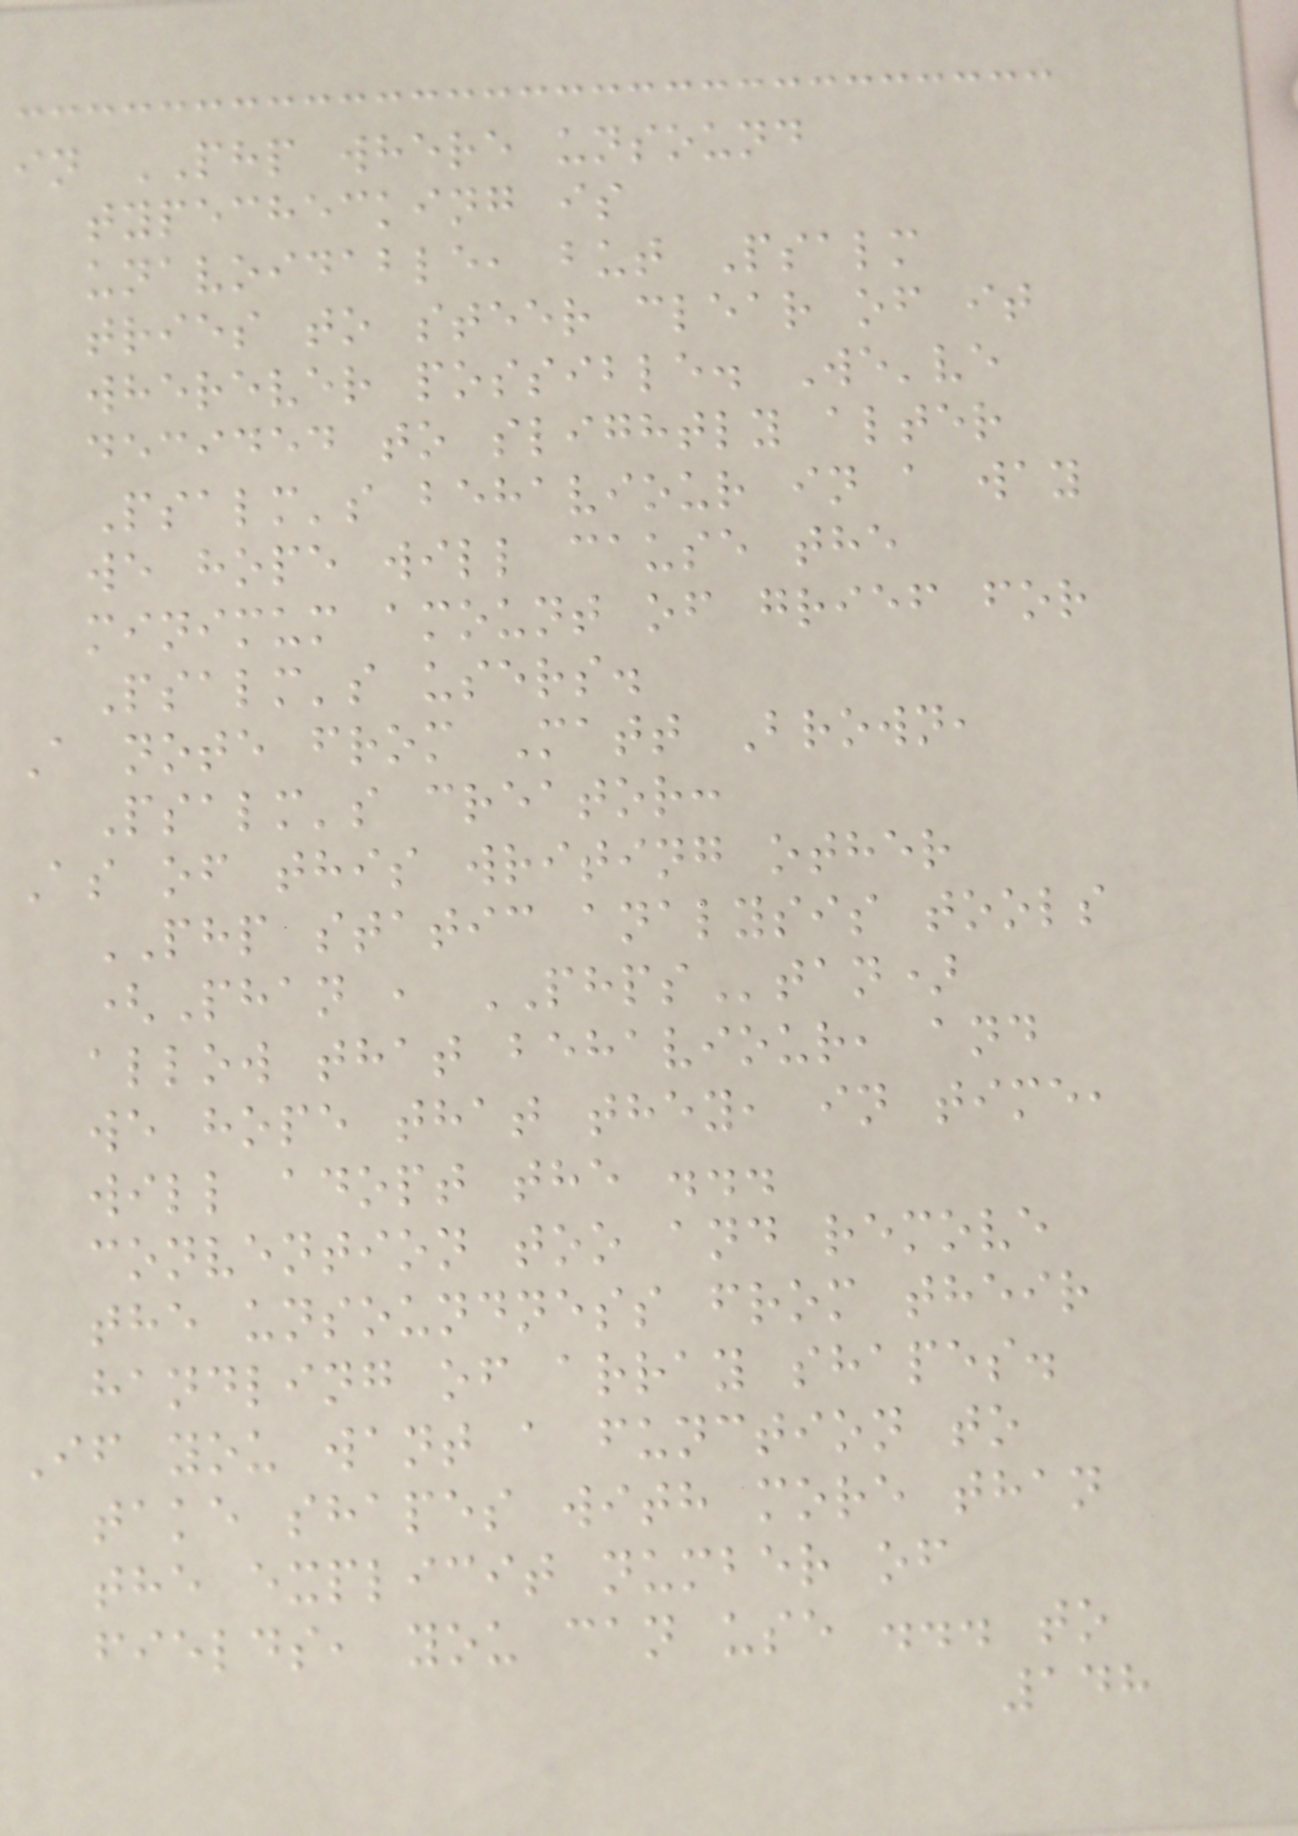in PHP where unsound
typechecking is
unavoidable, but Psalm
tries to steer clear of it
wherever possible. We've
decided to slightly alter
Psalm's behaviour in a way
we hope will cause the
minimum amount of grief for
Psalm's users.
A note from Matt Brown,
Psalm's creator:
As of this writing other
PHP static analysis tools
(Phan , PHPStan)
allow that behaviour, and
we hope that they, in time,
will adopt the ...
convention too and remove
the unsoundness from their
handling of array shapes.
If you want a function to
take shapes with more than
the explicit number of
fields, you can use ... to
148
